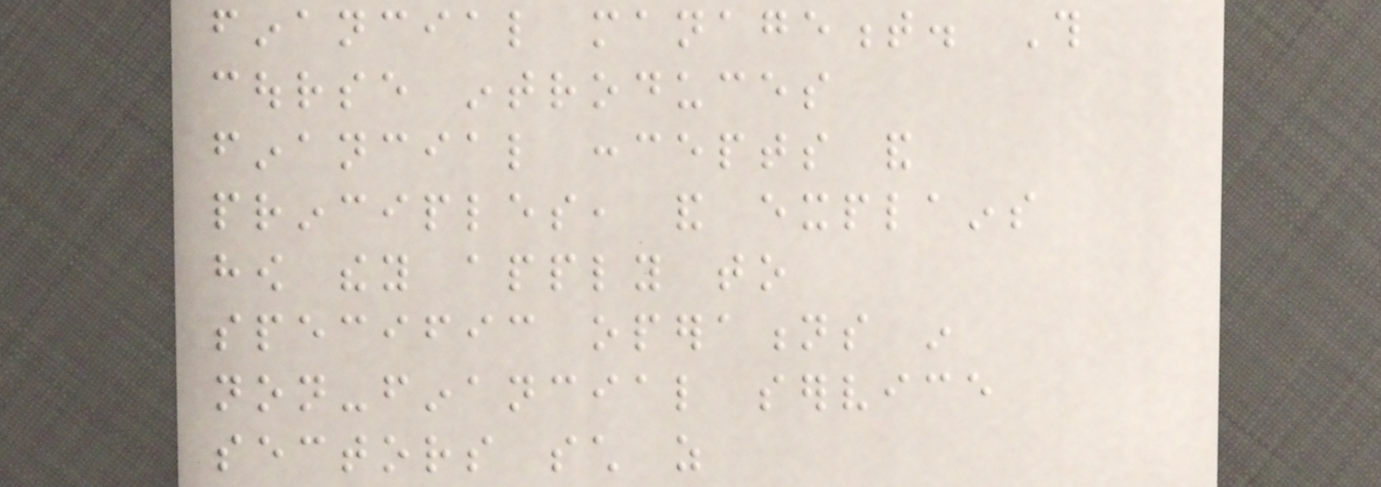financial management. This
course introduces
financial concepts and
principles, and explains
how they apply to
specific operations in
non-financial service
sectors such as
